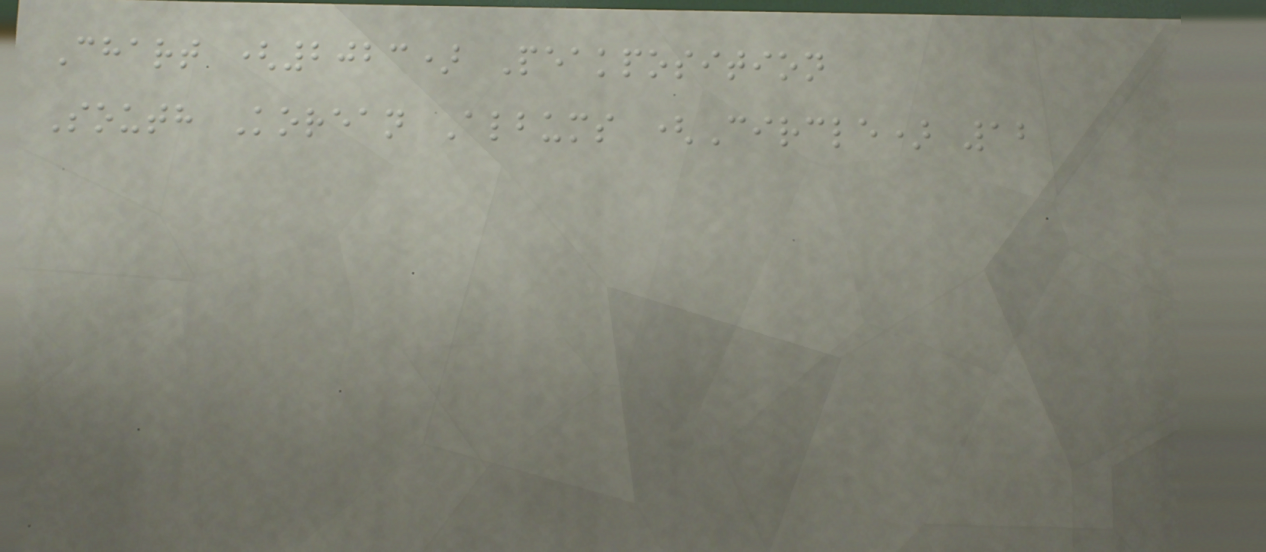Chart (2023) Peakposition
South Korean Albums (Circle) 12
